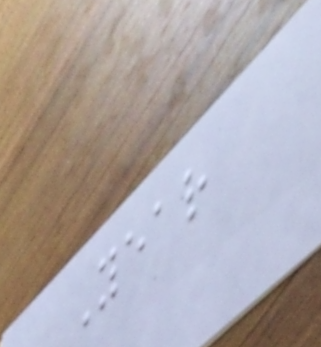Year
